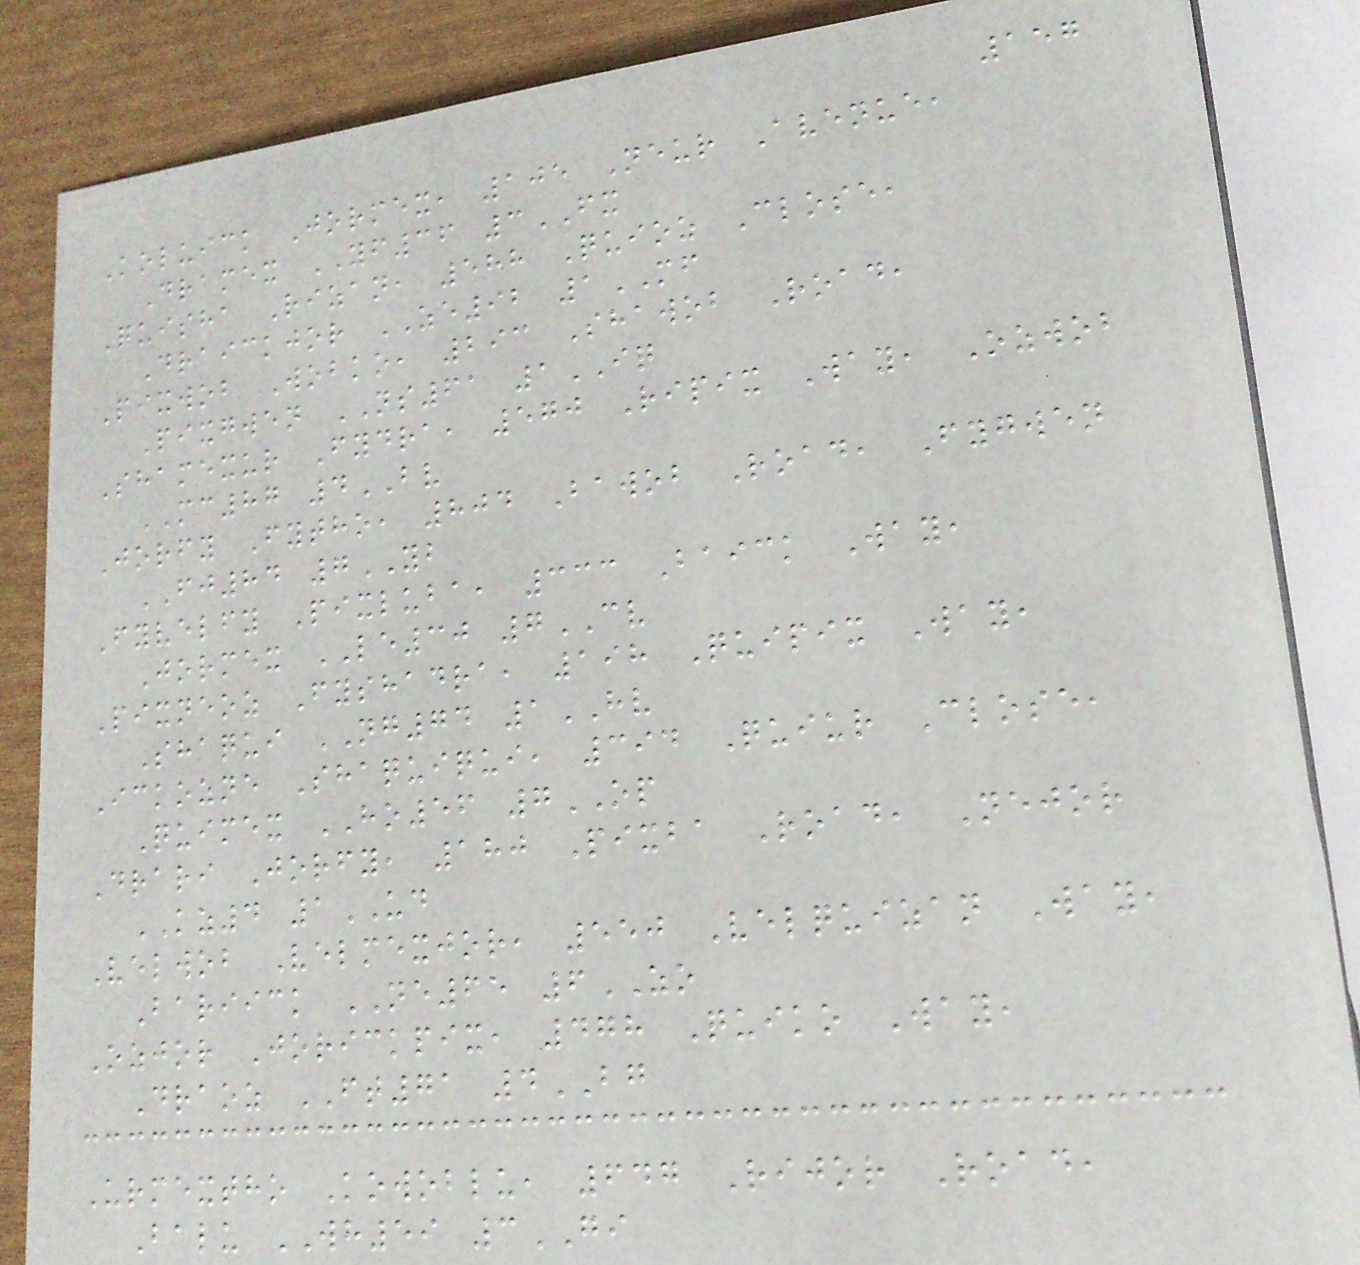157
Koluick Jormex, 105 Neur Avenue,
Dramex YF36 3FX
Quisha Rizan, 588 Quioz Close,
Draickjor ZE92 1MF
Pixwob Wobko, 293 Shawob Road,
Pixgwen NS61 1IQ
Shamexur Fydra, 570 Ripix Way, Ozwob
MC87 4BV
Jorfy Fytho, 804 Bawob Road, Fygwen
FJ84 7YB
Fyvelfy Pixluba, 333 Baick Way,
Jormex LE30 7CV
Pixneoz Fyshadra, 198 Quipix Way,
Shaqui NG74 1HV
Ickozne Shaquiqui, 394 Quiur Close,
Quimex HO56 7OP
Drari Jorfy, 180 Pixba Road, Nejor
KZ4 1UD
Velwob Velmexjor, 550 Velquizan Way,
Bariick NE65 6ZO
Ozjor Jorickpix, 478 Quiko Way,
Draoz FT71 4BG
Urmextho Kowoblu, 647 Rijor Road,
Balu WH59 3GI
